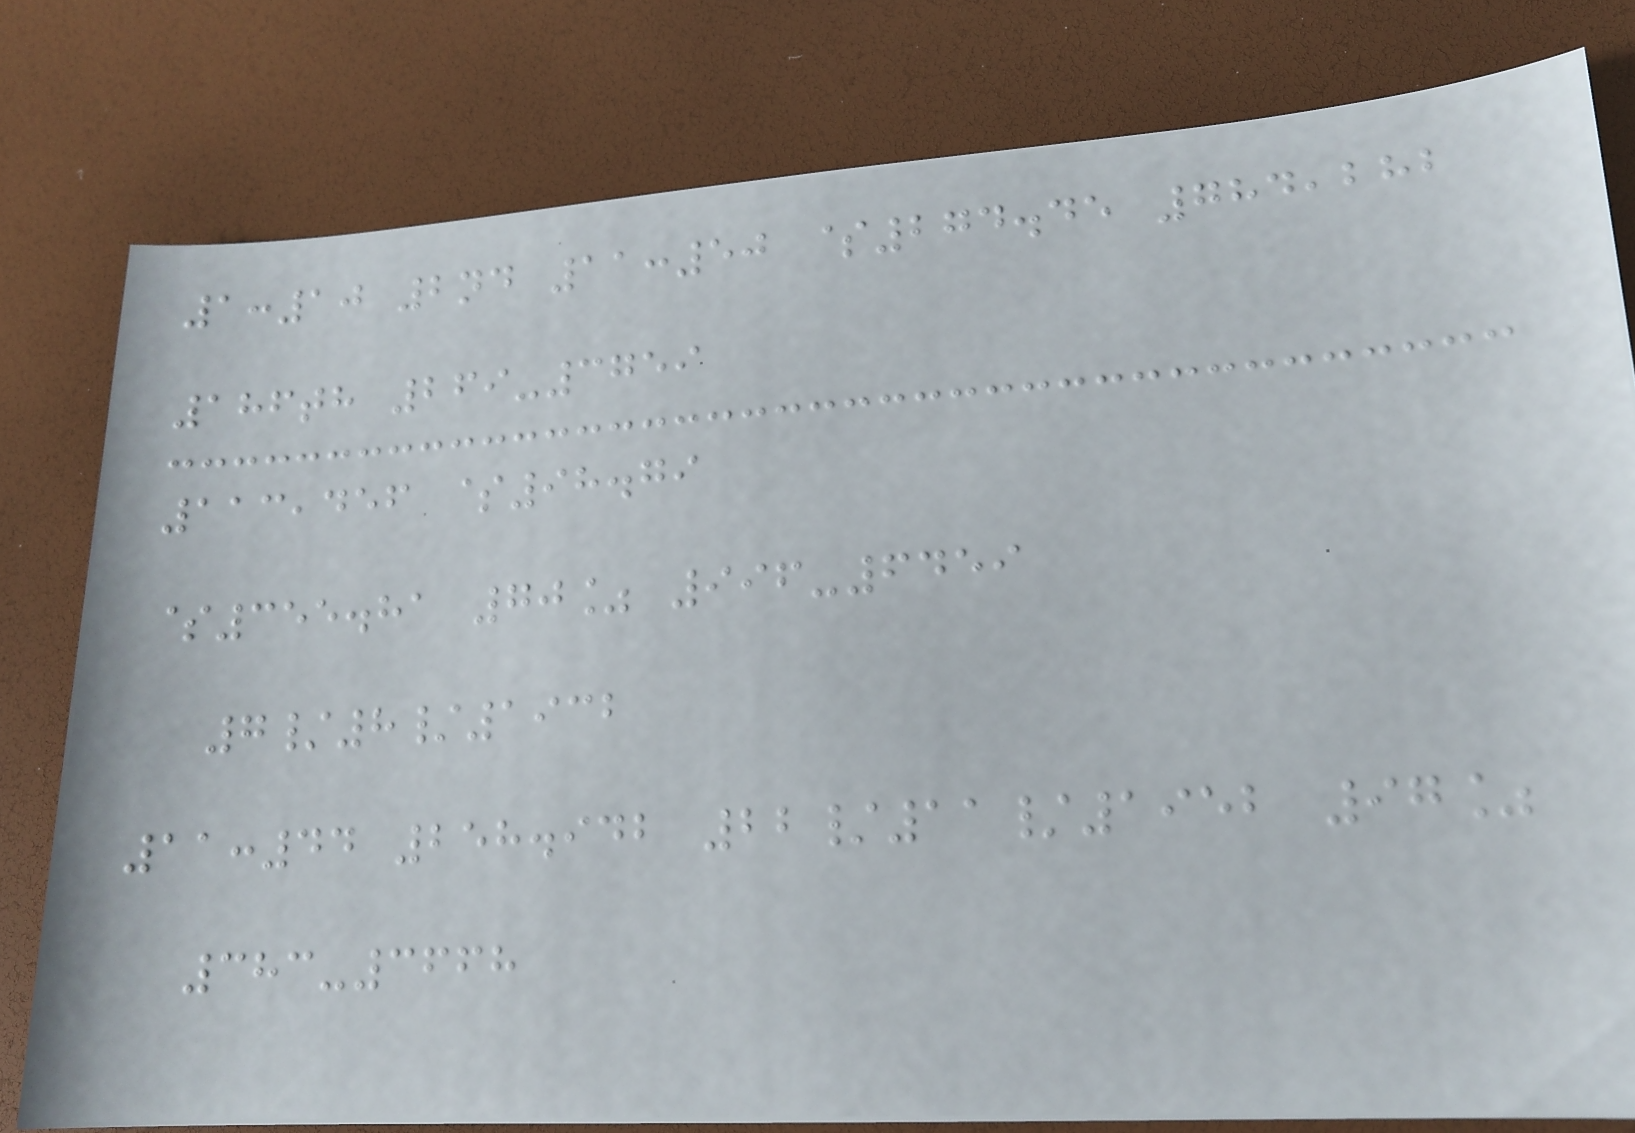1:10 2nd 11:50 $274.45 784,282
186th 269-3759
113,456 $98.79
$355.81 70% 996-6459
7/8/1932
11:44 258.942 22/11/1952 97%
383-3668
